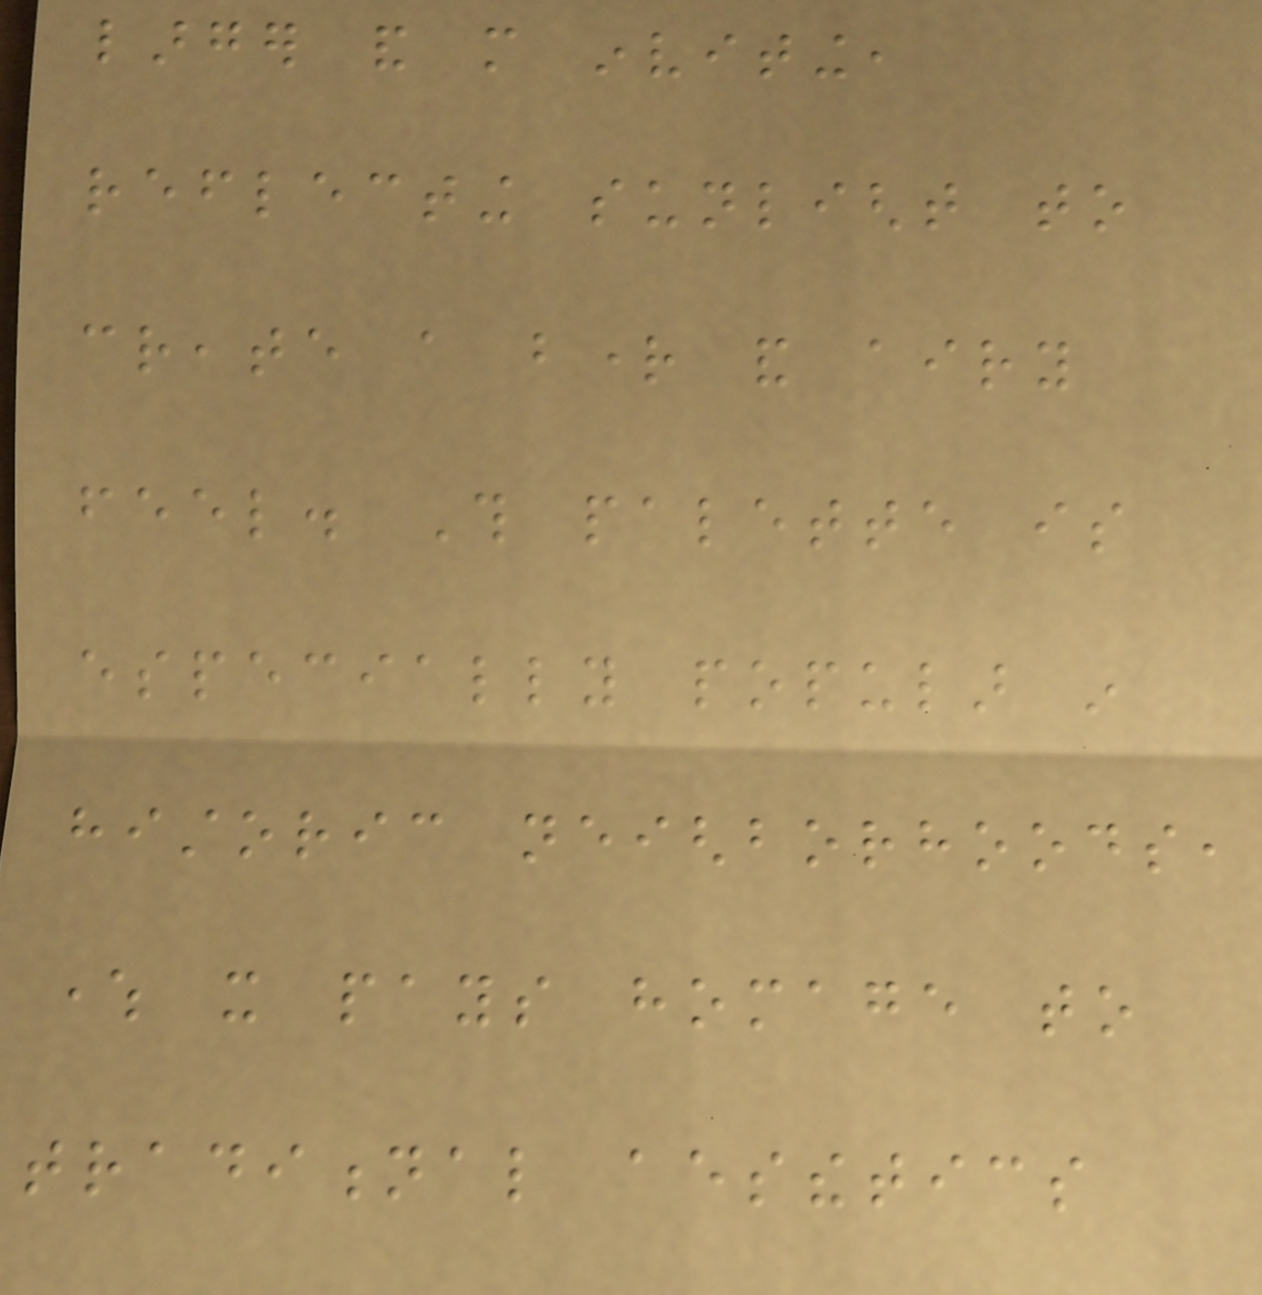larger and more inviting,
reflecting sunlight to
create a bright and airy
feel. This palette is
especially popular in
historic neighborhoods,
where it pays homage to
traditional aesthetics
